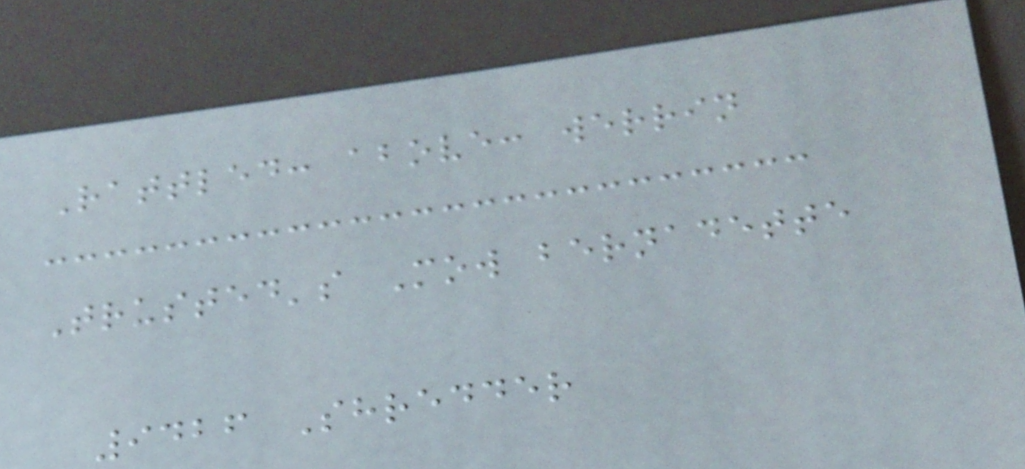Rattled: above: werrin
Trusted's Mow bernadette
9426 Shredder
